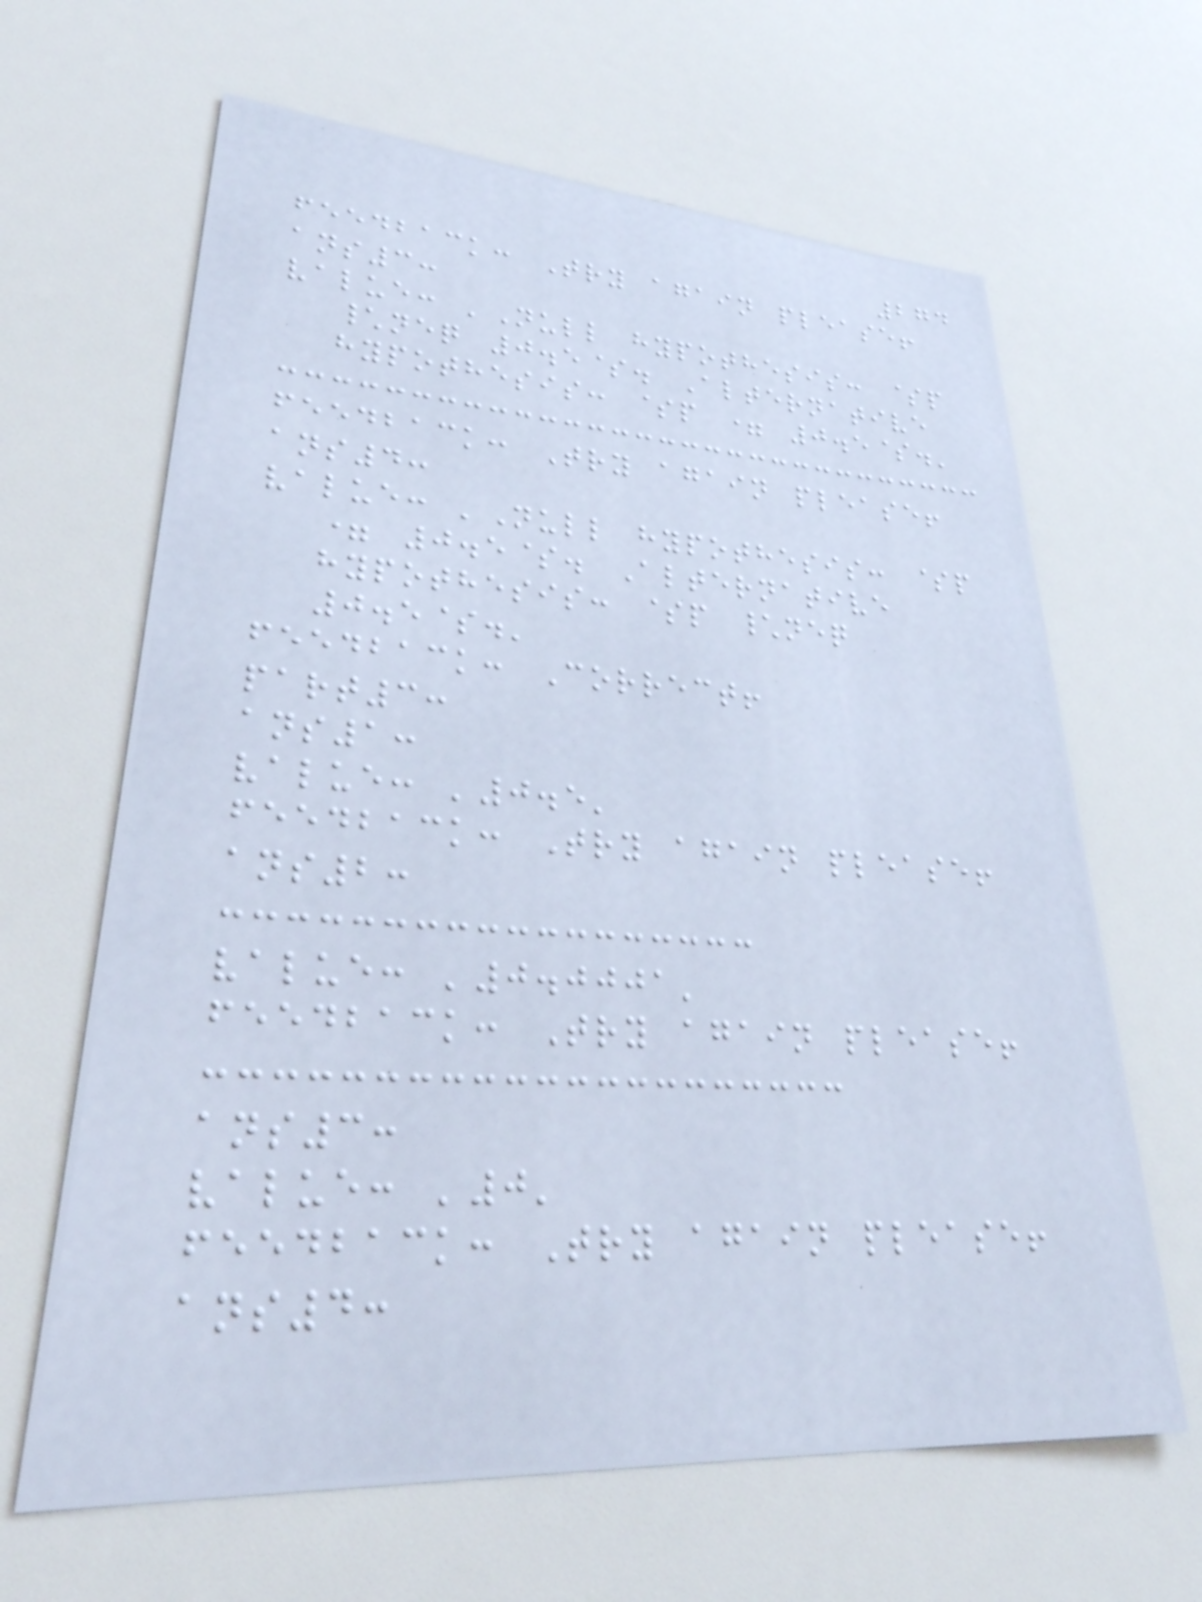274
feedback: Try again please!
ans3:
value: 'Null hypothesis: $p
\neq 0.5$. Alternative
hypothesis: $p = 0.5$.'
feedback: Try again please!
ans4:
value: 'Null hypothesis: $p
= 0.5$. Alternative
hypothesis: $p \neq
0.5$.'
feedback: Correct!
part3:
ans1:
value: '0.5'
feedback: Try again please!
ans2:
value: '0.0001'
feedback: Try again please!
ans3:
value: '0'
feedback: Try again please!
ans4:
